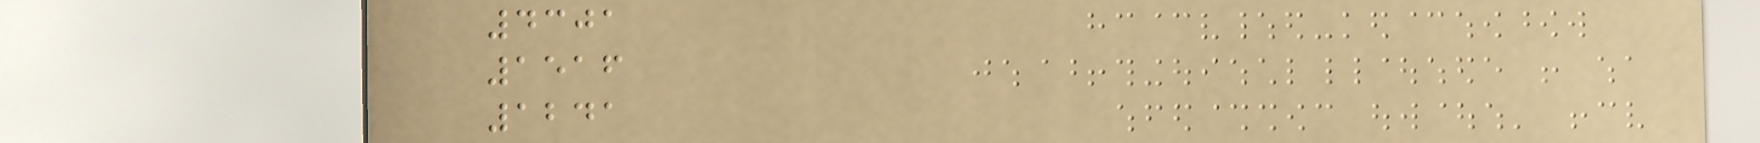4301
1516
1241
